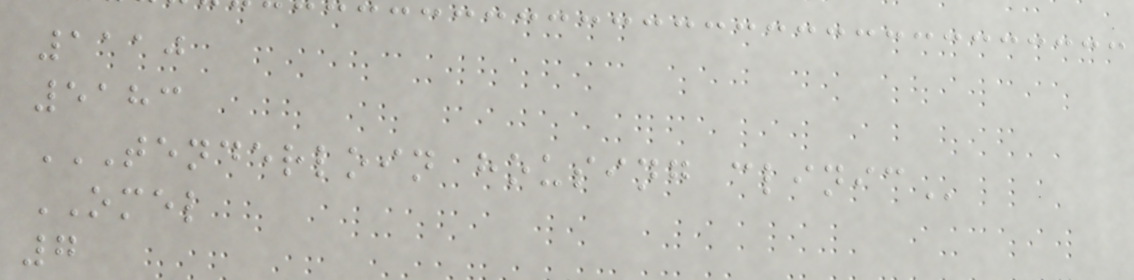1110
5183
TENDERLOIN HOUSING CLINIC
OMEL
7
